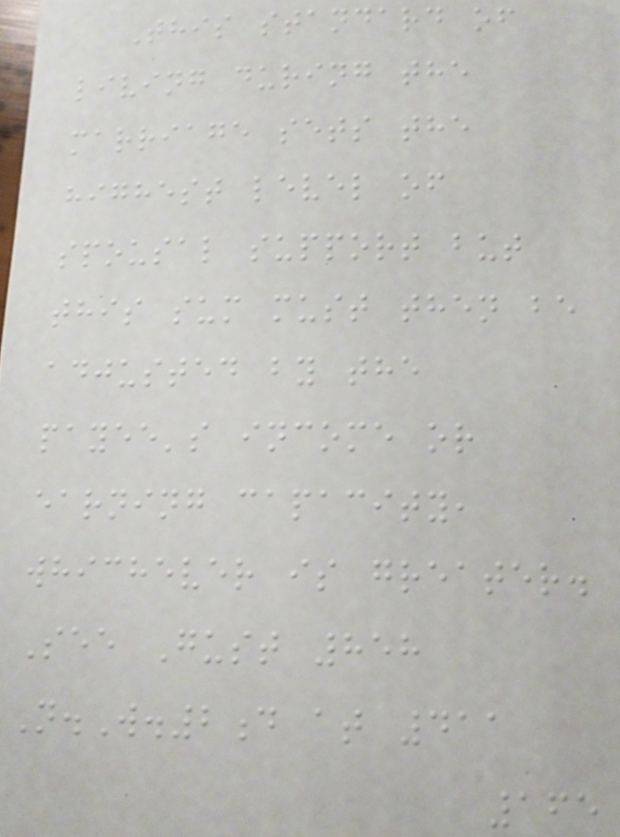This standard of
living during the
marriage sets the
highest level of
spousal support but
this sum must then be
adjusted by the
payee's income or
earning capacity,
whichever is greater.
See Gust 858
N.W.2d at 411
165
